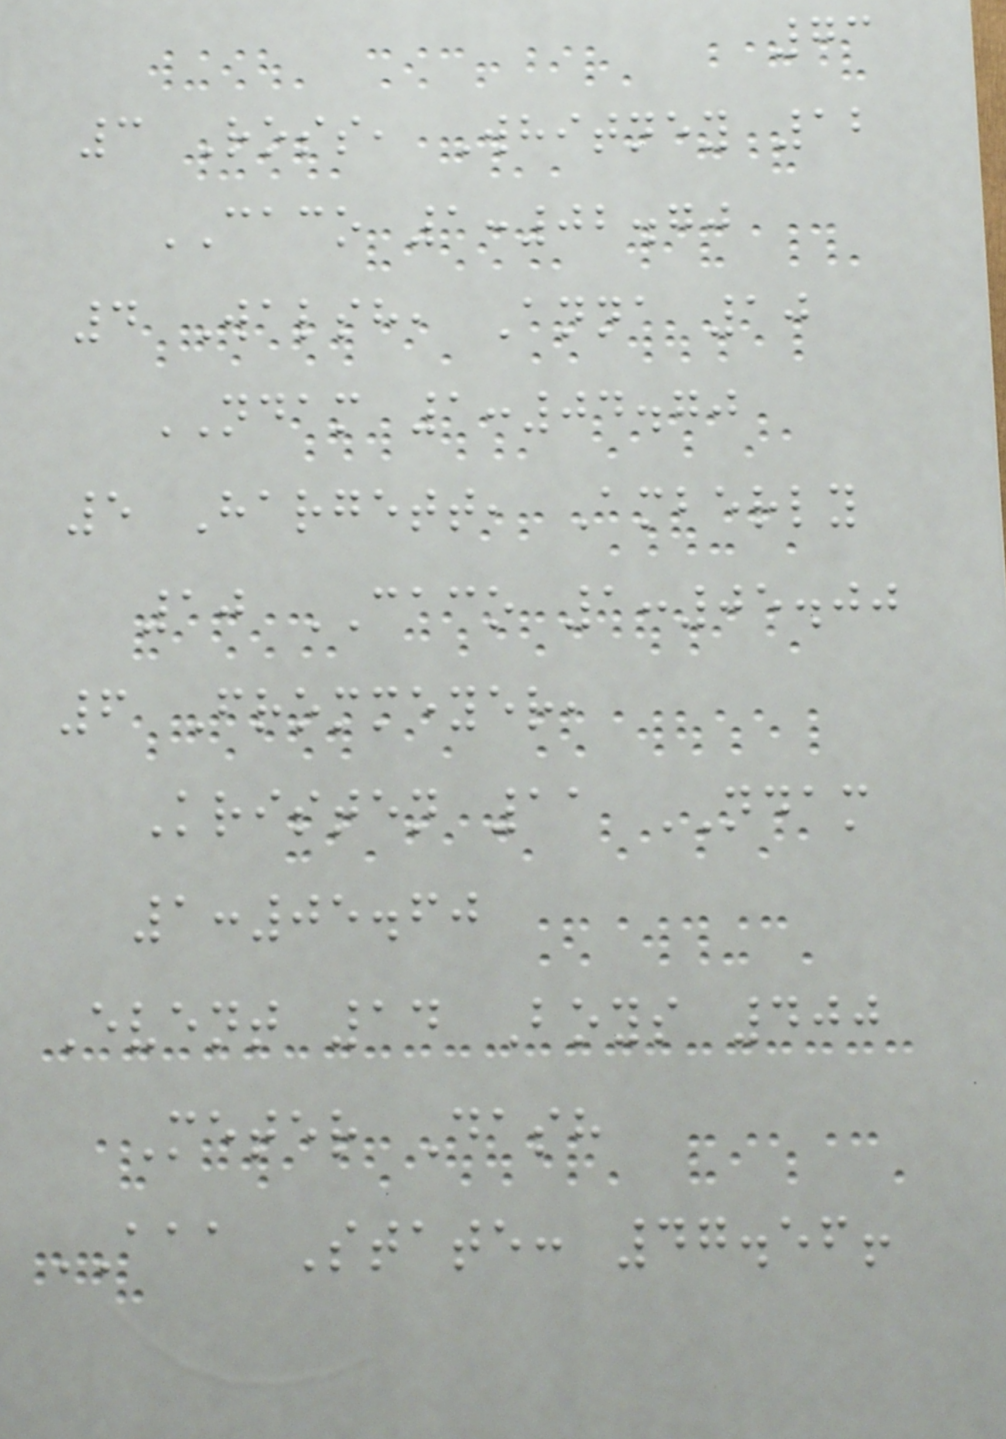73
3 Ross, Whitney 12
CACO 1:02.70
4 Walsh, Anna 10
NDAM 1:04.70
5 Hargett, Amberly
10 CACO 1:05.00
6 Frommeyer,
Kristen 11 NDAM
1:05.60
Event 14 Boys 400
Meter Dash
AAA State: 47.56!
